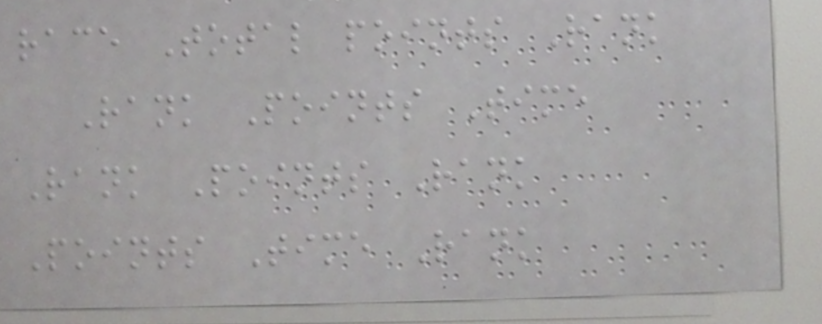race Total points Rank
Rank Points Time
Rank Points Rank
Points Time Rank
